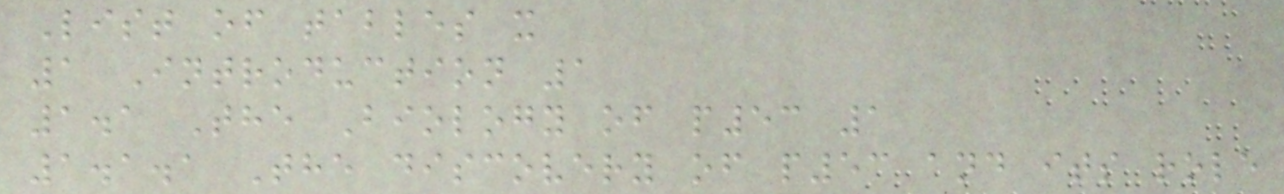List of tables x
1 Introduction 1
1.1 The Biology of p53 1
1.1.1 The discovery of p53 and its role
